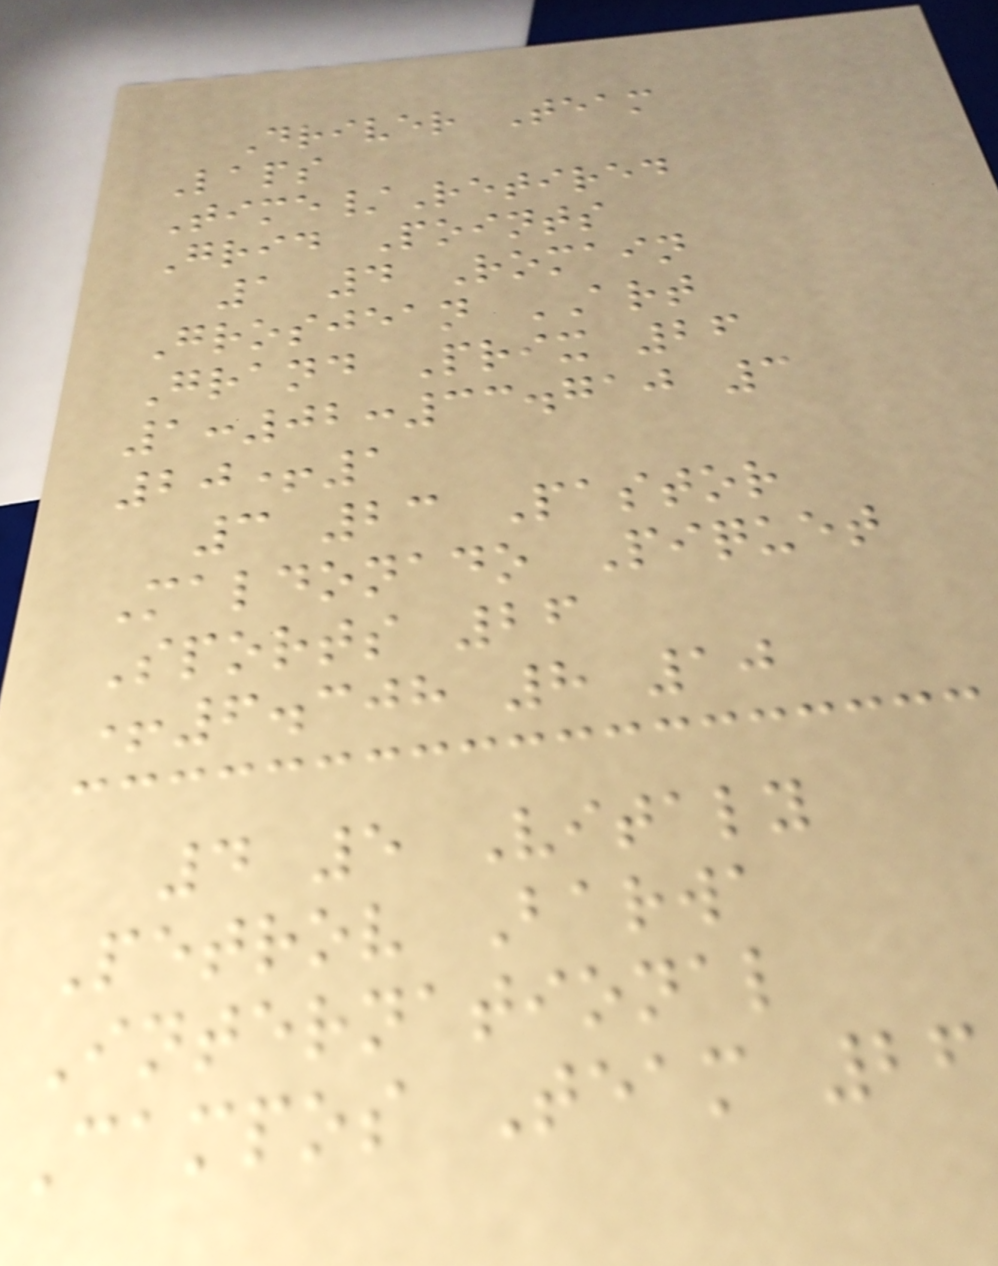Driver Team
Laps
Time/Retired
Grid Points
1 4 Romain
Grosjean ART
Grand Prix 26
1:02:33.710 3
20+1
3 23 Pastor
Maldonado Piquet
Sports 26
+6.308 8 10
4 5 Vitaly
Petrov Barwa
International
Campos Team 26
